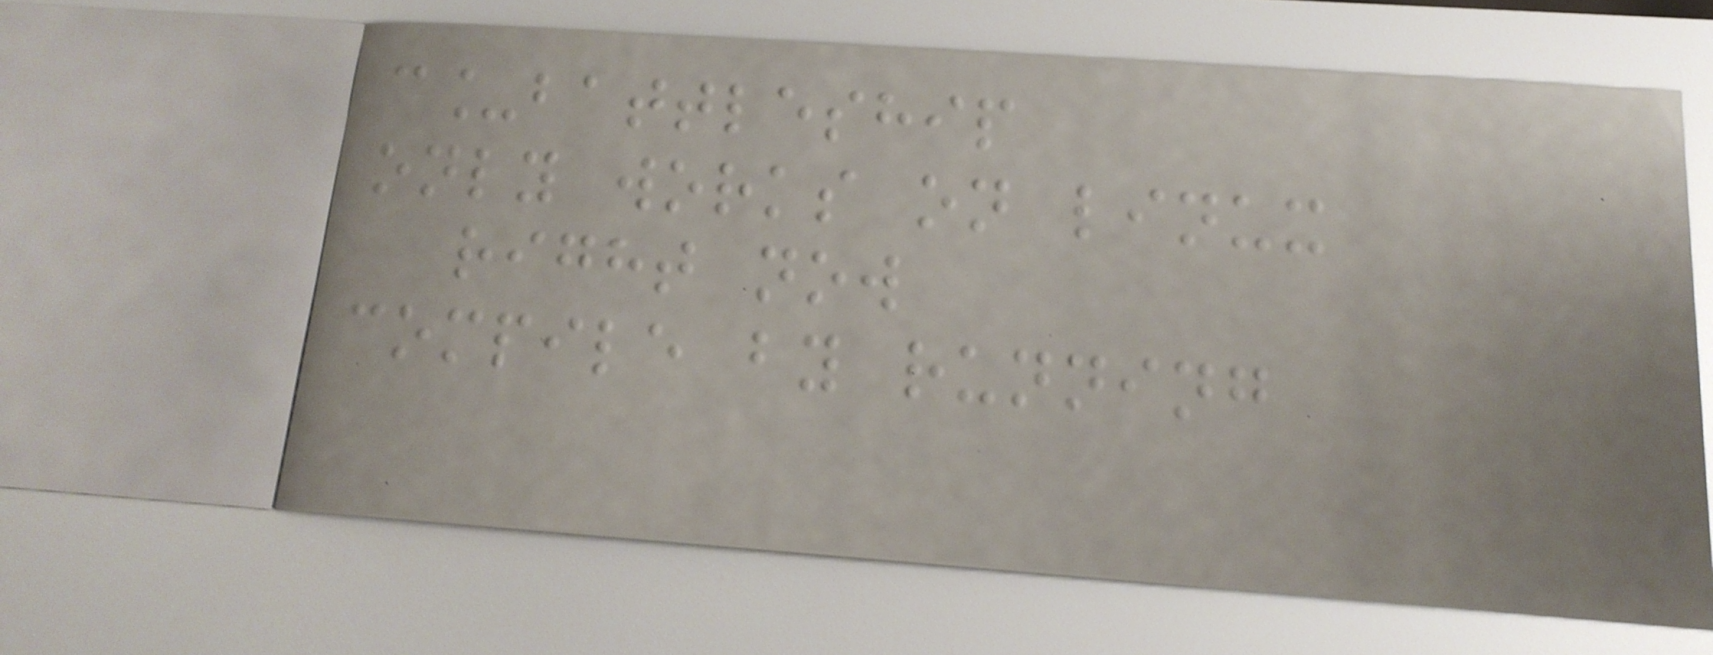c_battleship
only works on linux
right now
compile by running
